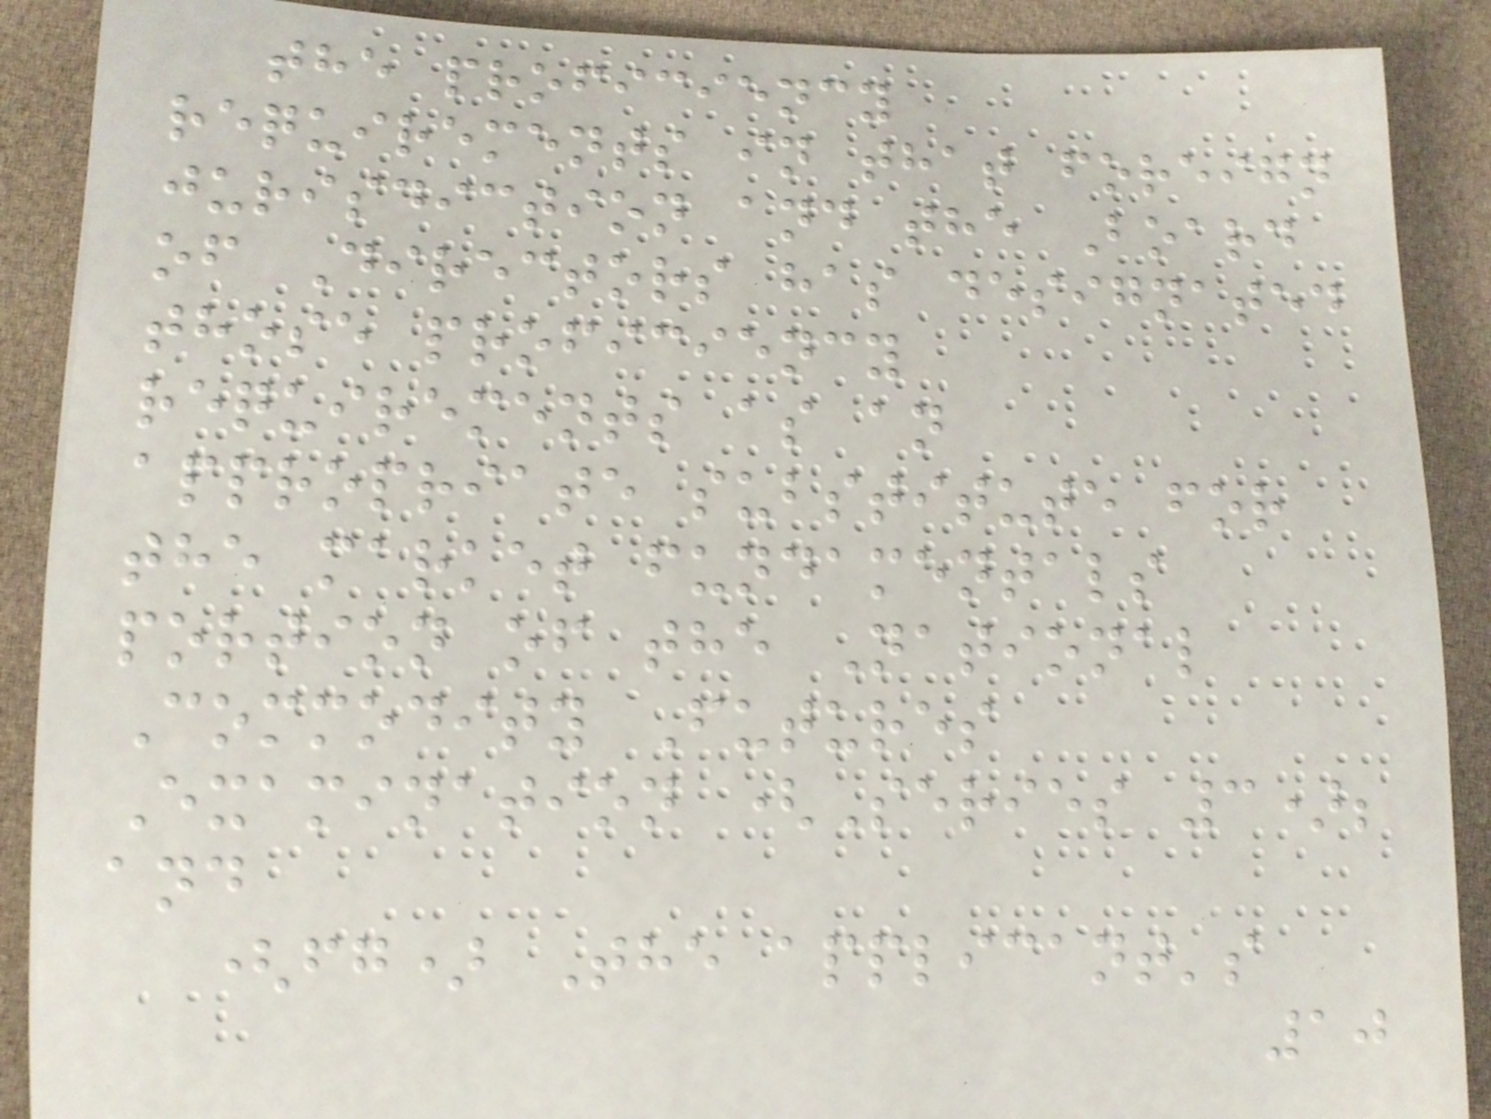the proficiency
requirements in that foreign
jurisdiction and the Board
of Directors has designated
those proficiency
requirements as an
appropriate substitute for
the market fundamentals
portion of the National
Commodity Futures
Examination (Series 3);
and
(fg) The applicant's
10
